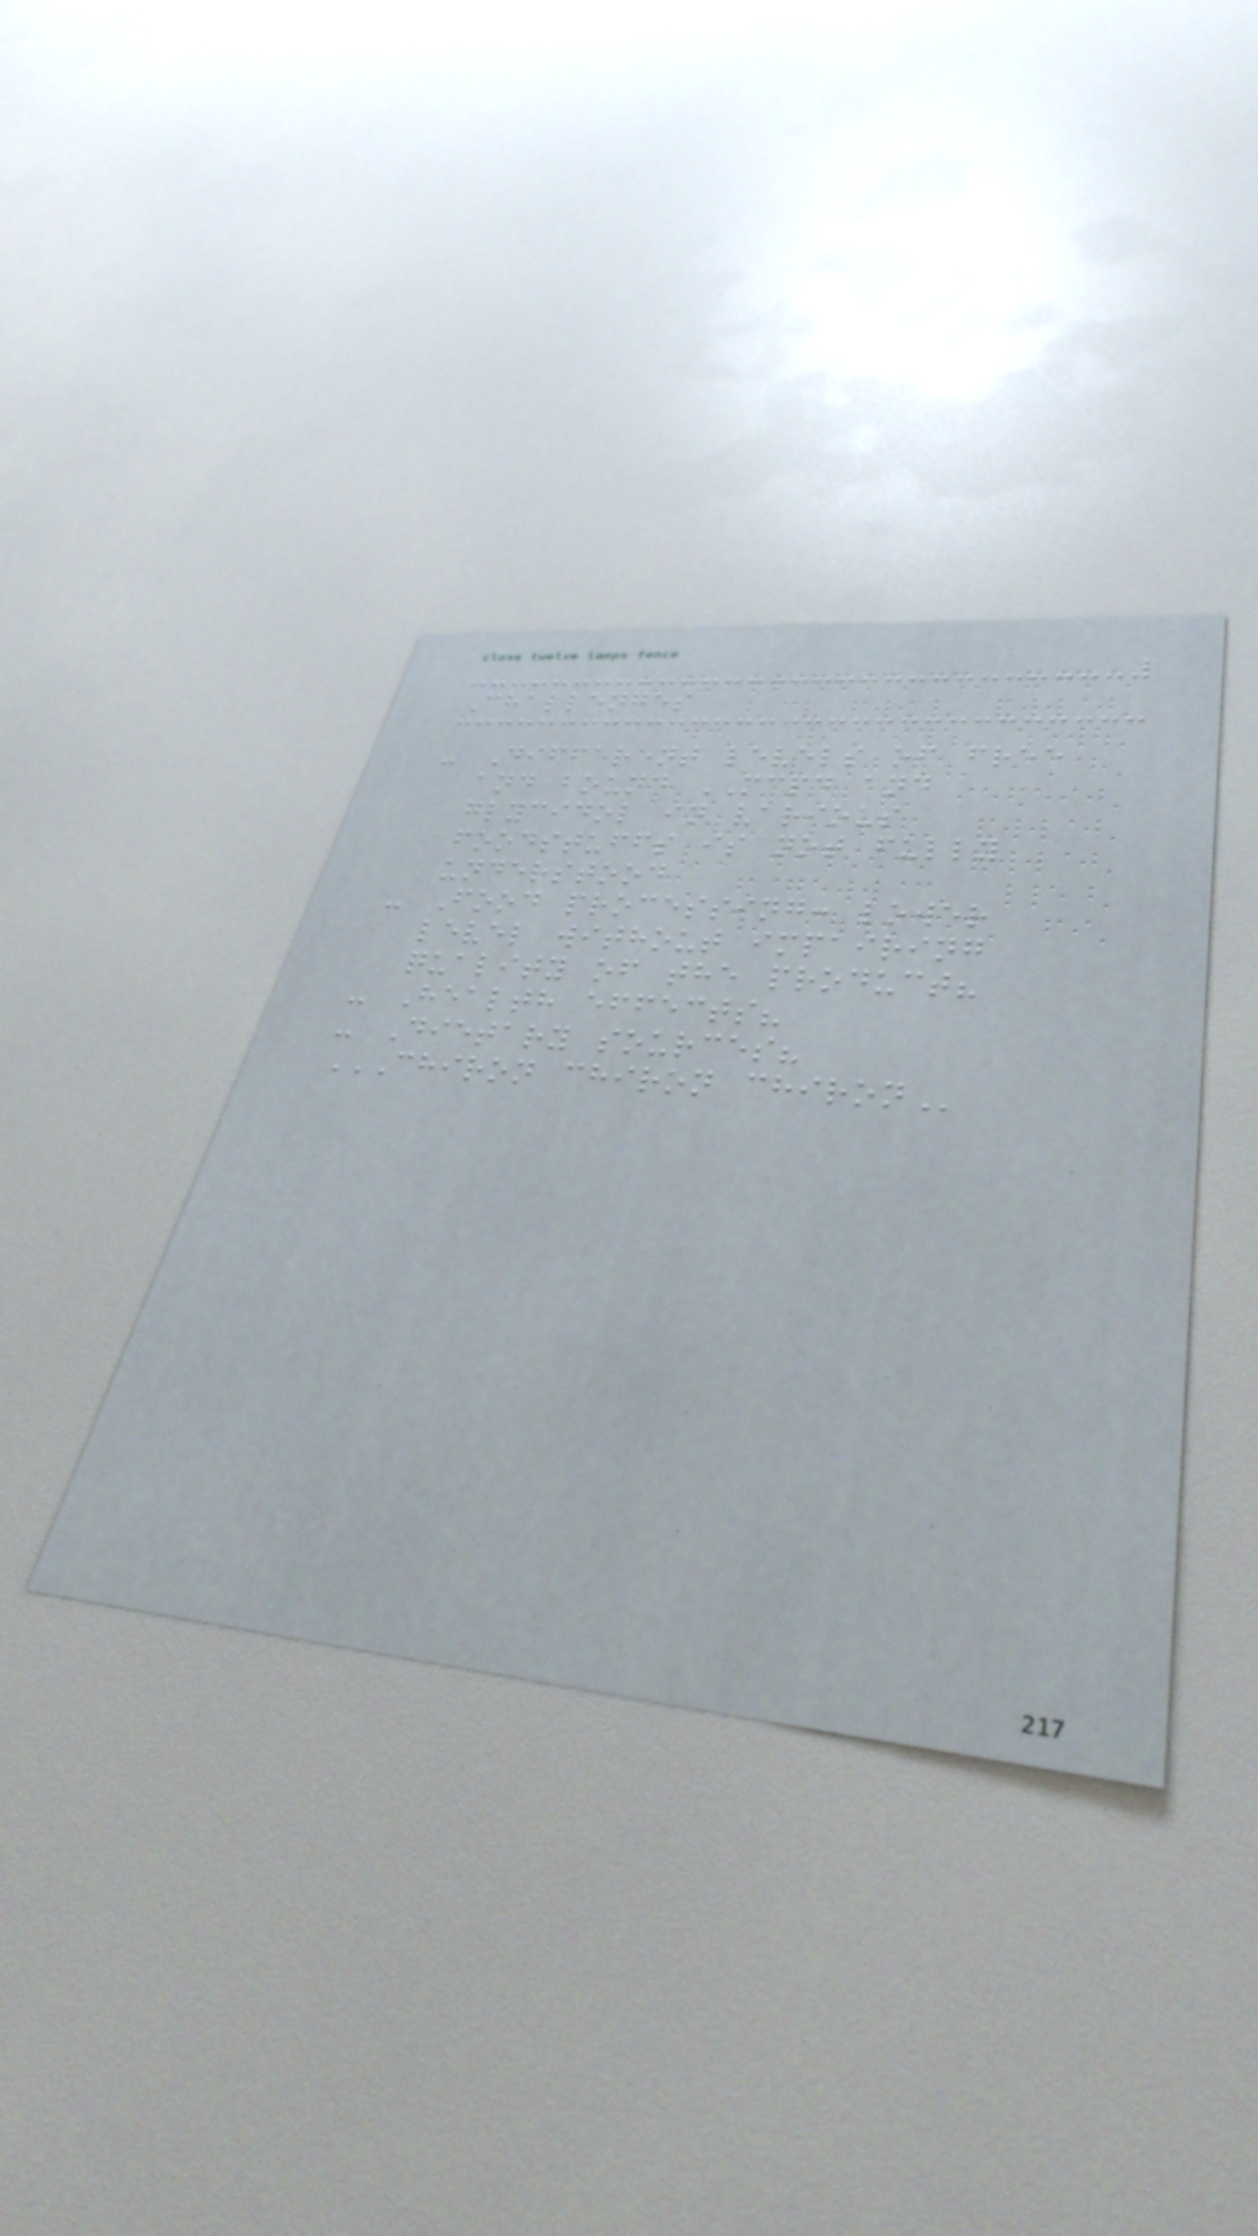Challenges
- Different levels of free
and bound MCPD and
glycidol in various
foodstuffs is not fully
understood
- Food processing: lower
level without impairing
quality of the product?
- Health effects?
- Dietary sources?
CHIRON CHIRON CHIRON
